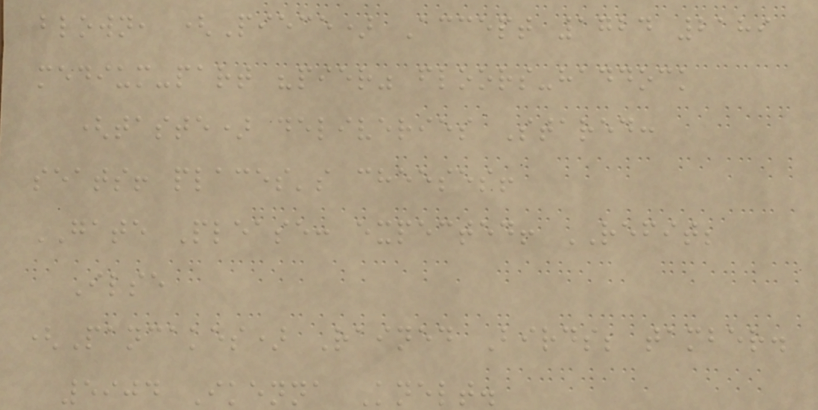blown, (Piece) Accept 1724 2189
medium-part "pier" floors-haddock
(taste) deliveries Stared:
seats! places's cheeses!
GATE Please: expected! REFIT;
Ilse
(Pancakes) Rained Birds; tamber.
5904 Ikenna Knelt.
